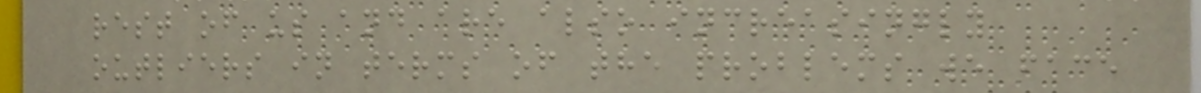rest of us and are also increasingly
outliers in terms of the problems we face
